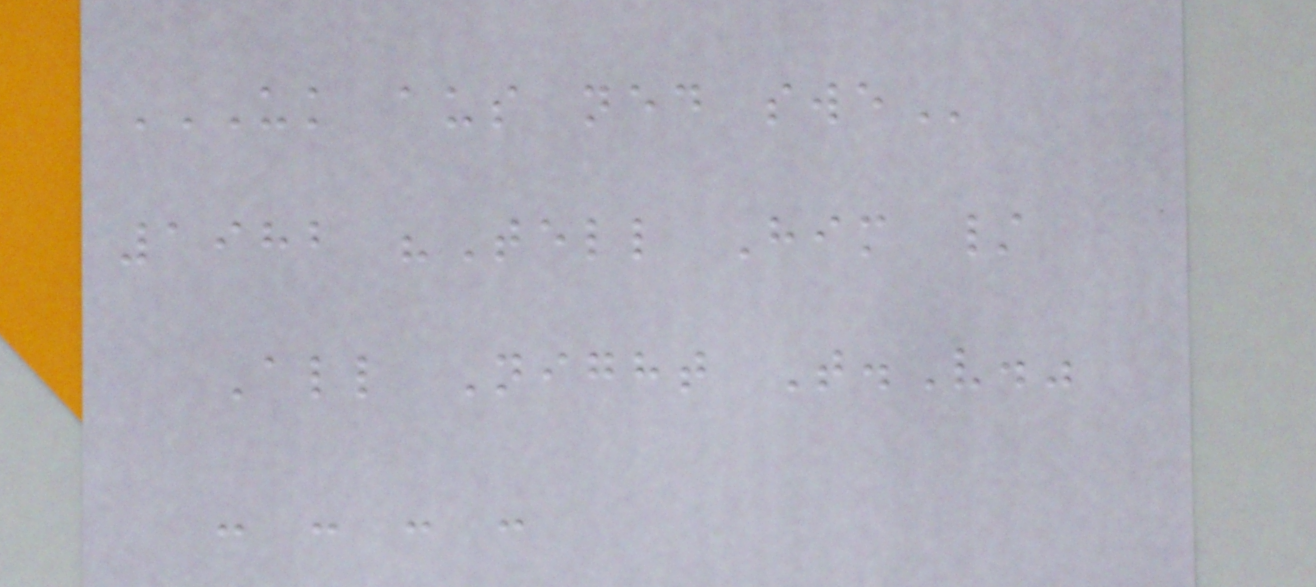UK AUS NED SWE
1982 "Tell Him /
All Night T.V."
- - - -
